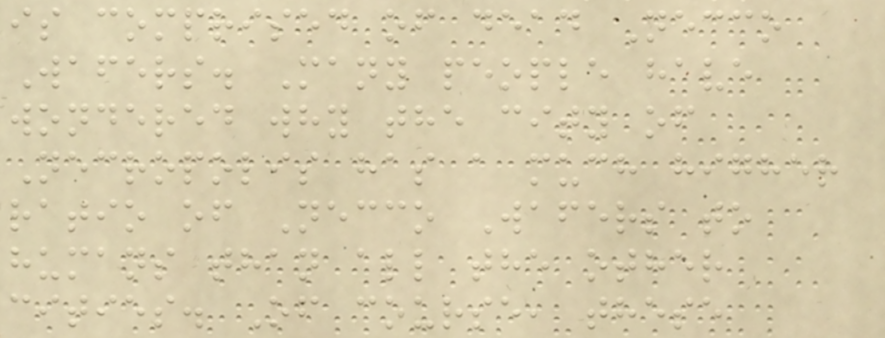is comprised of dead Necco
Wafers. Many people have
wondered why the city of
Necropolis has a much higher
ratio of Necco Wafers to
humans than all the other
cities. Of course, these
